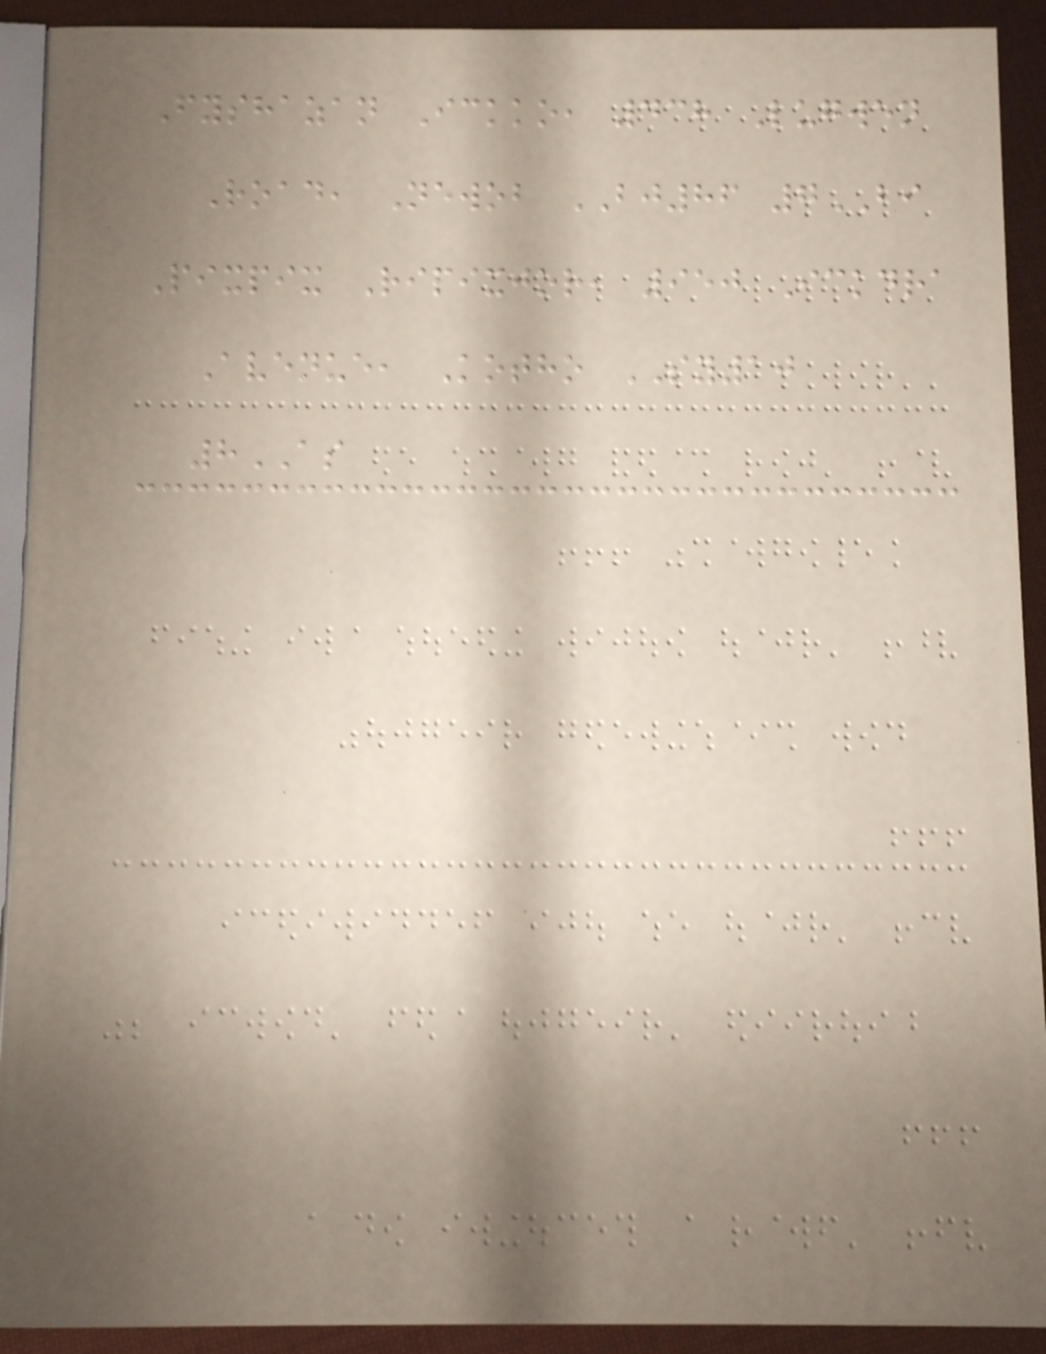Fyshazan Ickko, 438 Lugwen
Road, Newob BJ86 7BI
Pixpix Ripixjor, 950 Ickdra
Avenue, Kotho SY10
8AS
